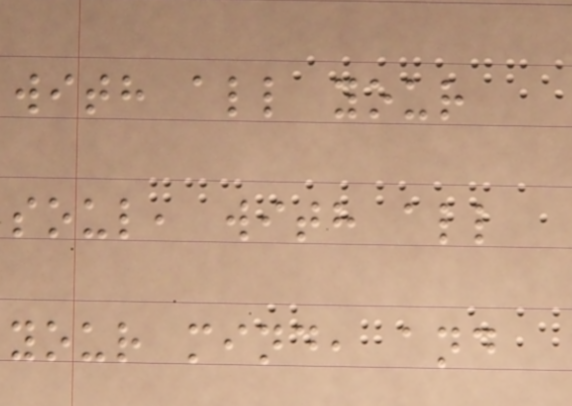with all your
soul, with all
your mind, and
